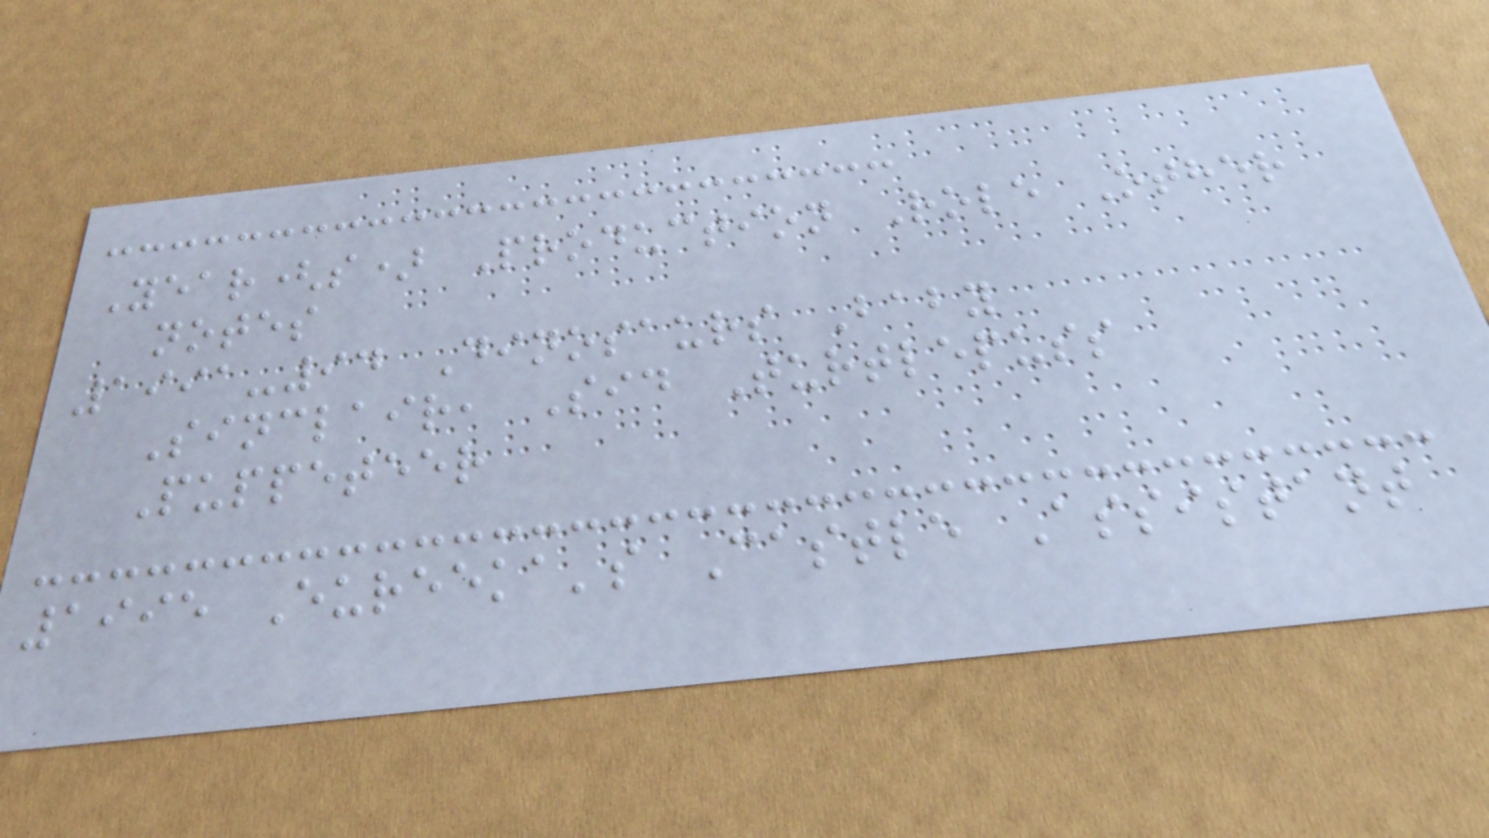Year(s) Production Role Other
notes
1991-94 Dinosaurs Baby
Sinclair, Sid Turtlepuss
Puppeteer
1995 Eureeka's Castle Assistant
